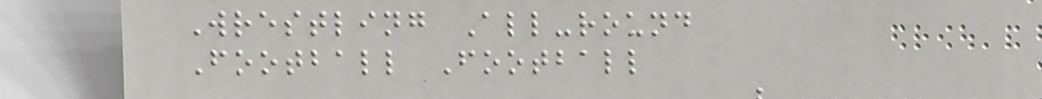Wrestling All-round
Football Football
